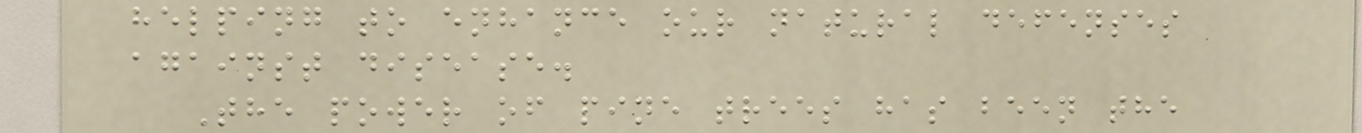helping to enhance our natural defenses
against disease.
The power of pine trees has been the
